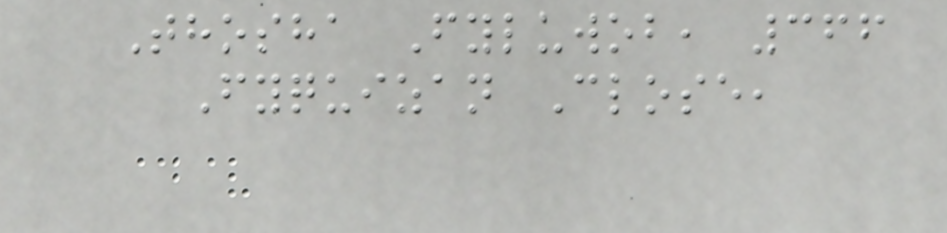Thosha Fyluwob, 366
Fyquizan Close,
